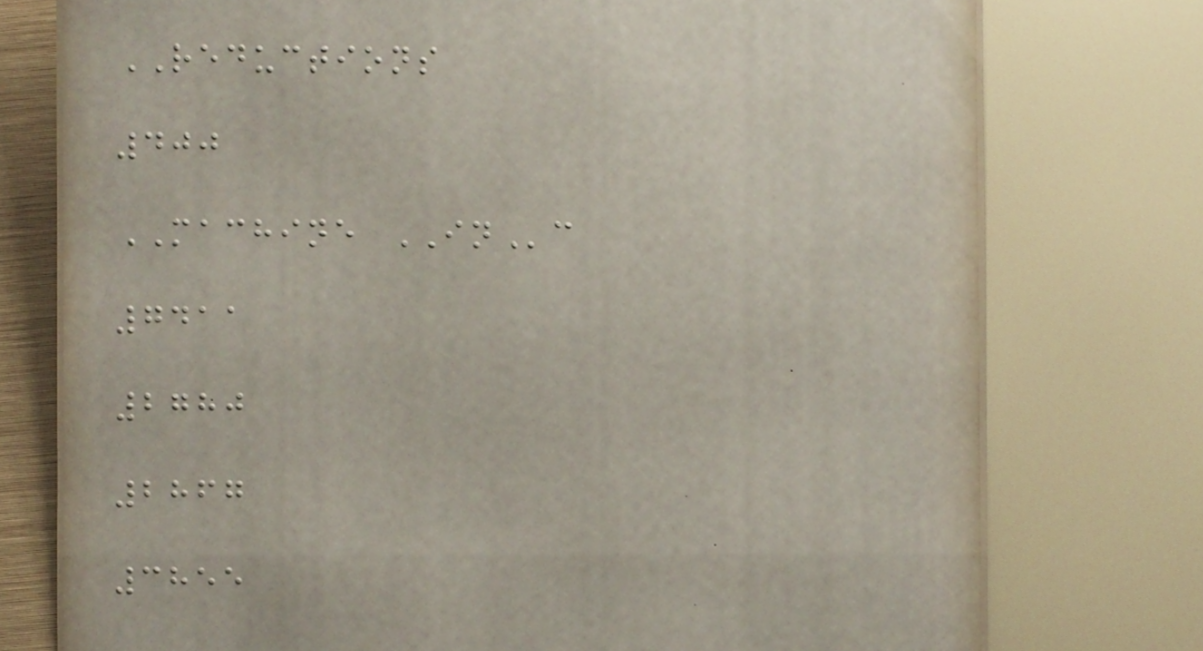REDUCTIONS
400
MACHINE INc
7411
2780
2867
3855
